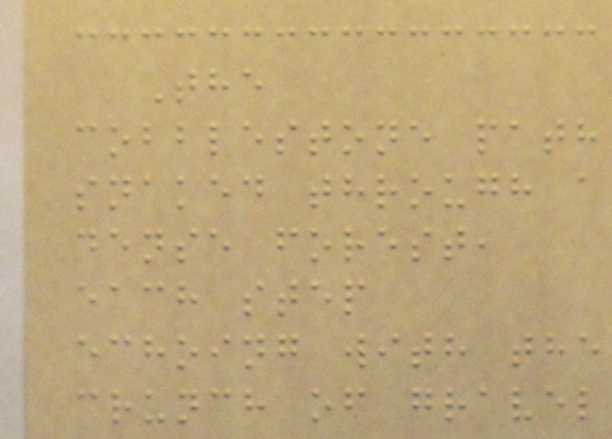The
cobblestone path
snaked through a
dense forest,
each step
echoing with the
crunch of gravel
